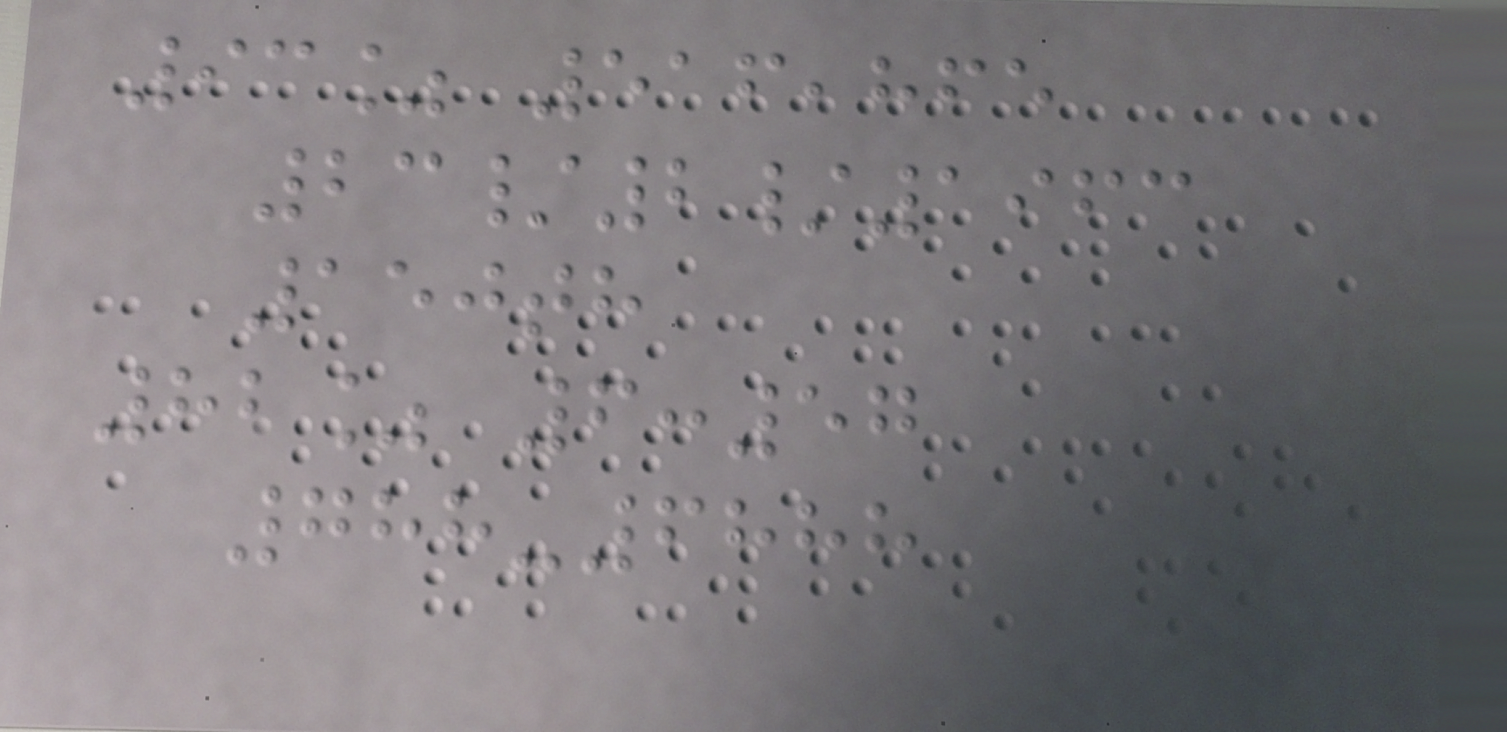93% 516,865
23/2/1963
150th
82% 6:57
788-6888
